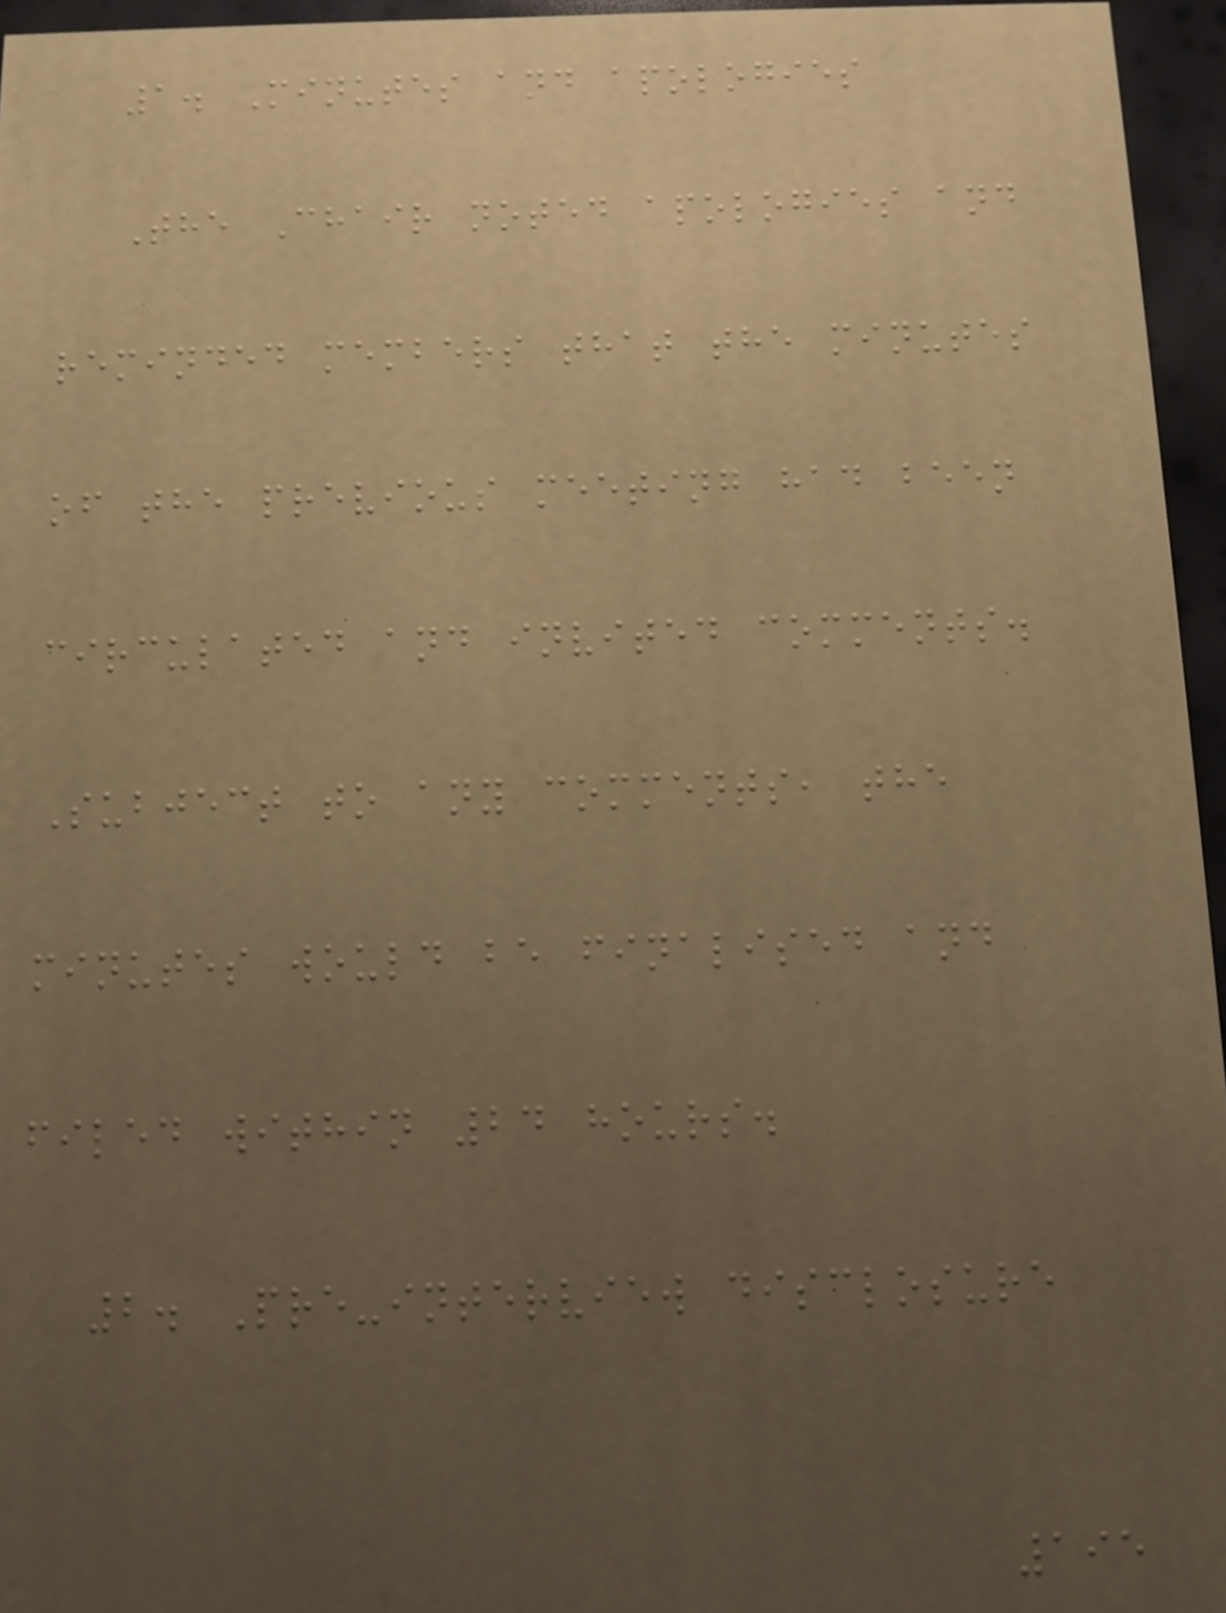1. Minutes and apologies
The Chair noted apologies and
reminded members that the minutes
of the previous meeting had been
circulated and invited comments.
Subject to any comments, the
minutes would be finalised and
filed within 24 hours.
2. Pre-interview disclosure
195
